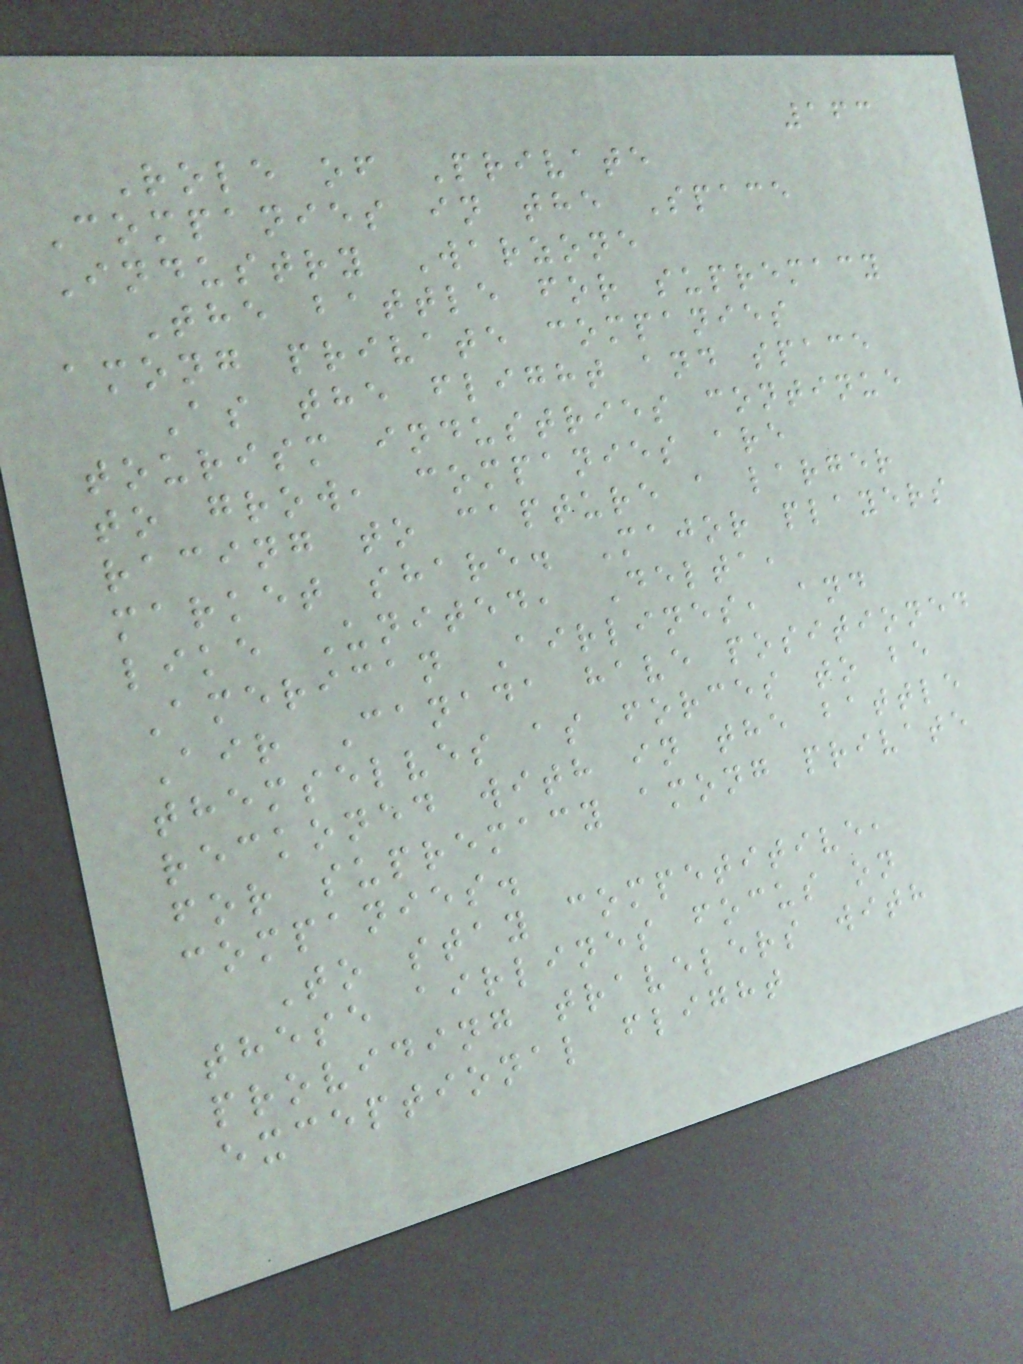163
Role of Private
Companies in the Space
Industry Warzone
The battle for supremacy
among private companies
As the flight and space
tourism industries continue
to grow, companies are
racing to capture a larger
market share. Major players
like United, Delta,
American Airlines, and
Air Canada have positioned
themselves as forces to be
reckoned with in the battle
for supremacy among private
companies.
To stay competitive,
these airlines focus on
providing travelers with
exceptional flight
